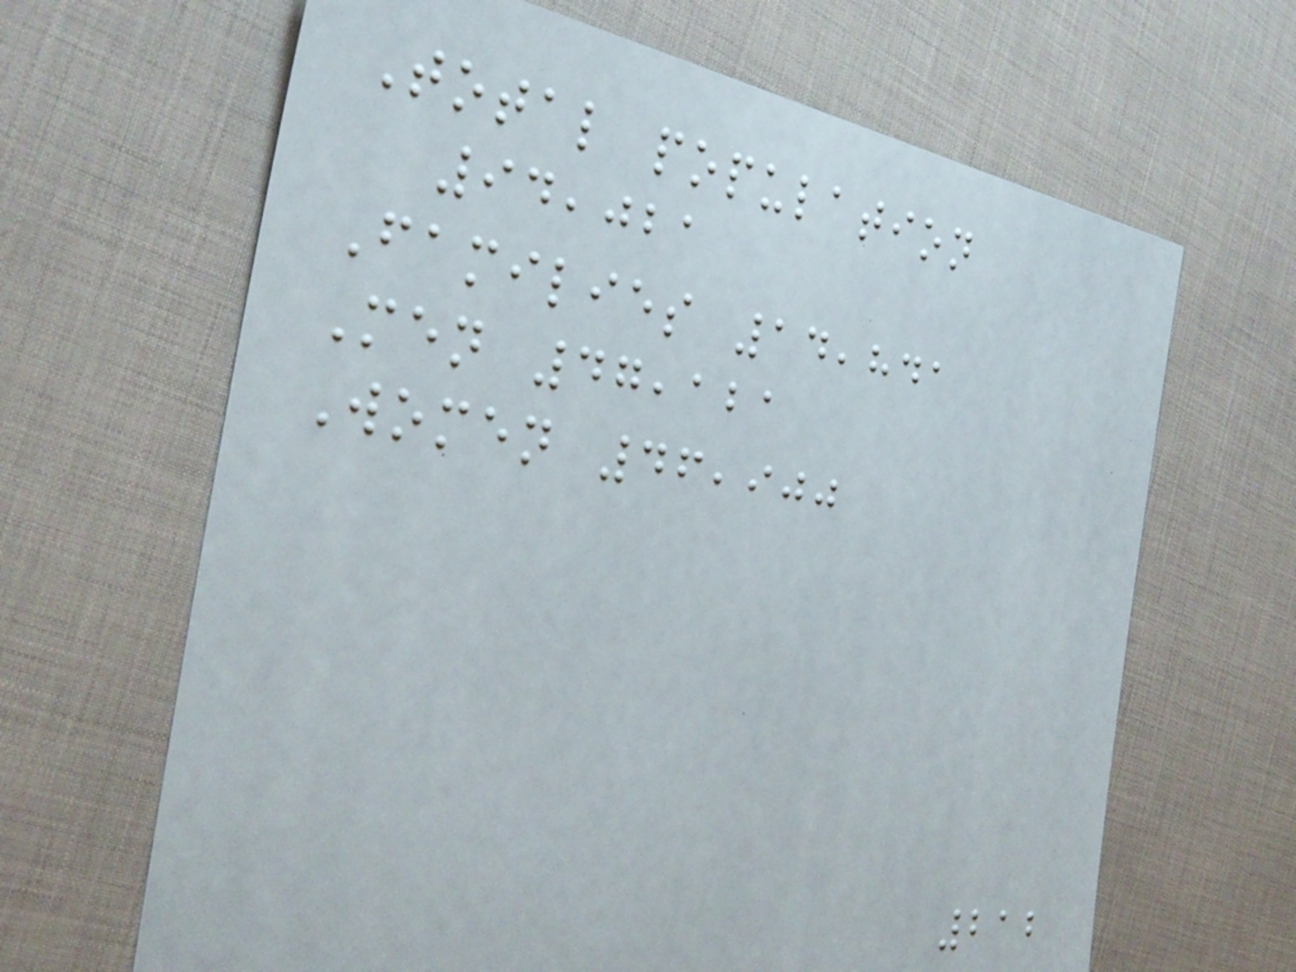Total population
94,021
Families 14,841
Men 47,121
Women 46,900
212
